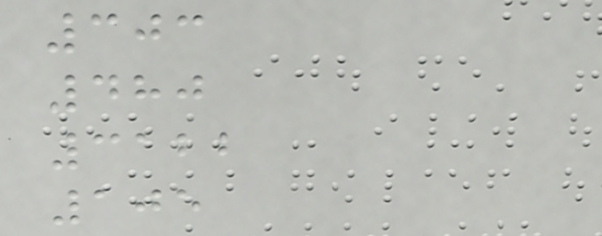303
480
3122
105
